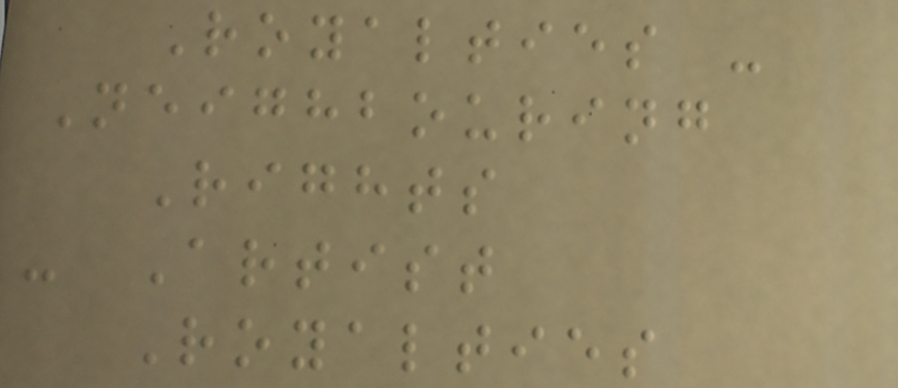Royalties -
Neighbouring
Rights
- Artist
Royalties
